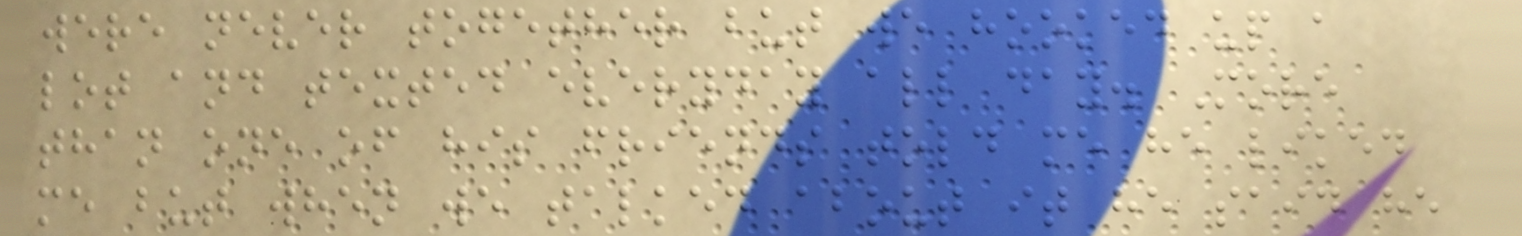were never together but we hooked up a
lot and texted everyday all day. More
than one of his friends told me he liked
me but when we talked about it he said he
